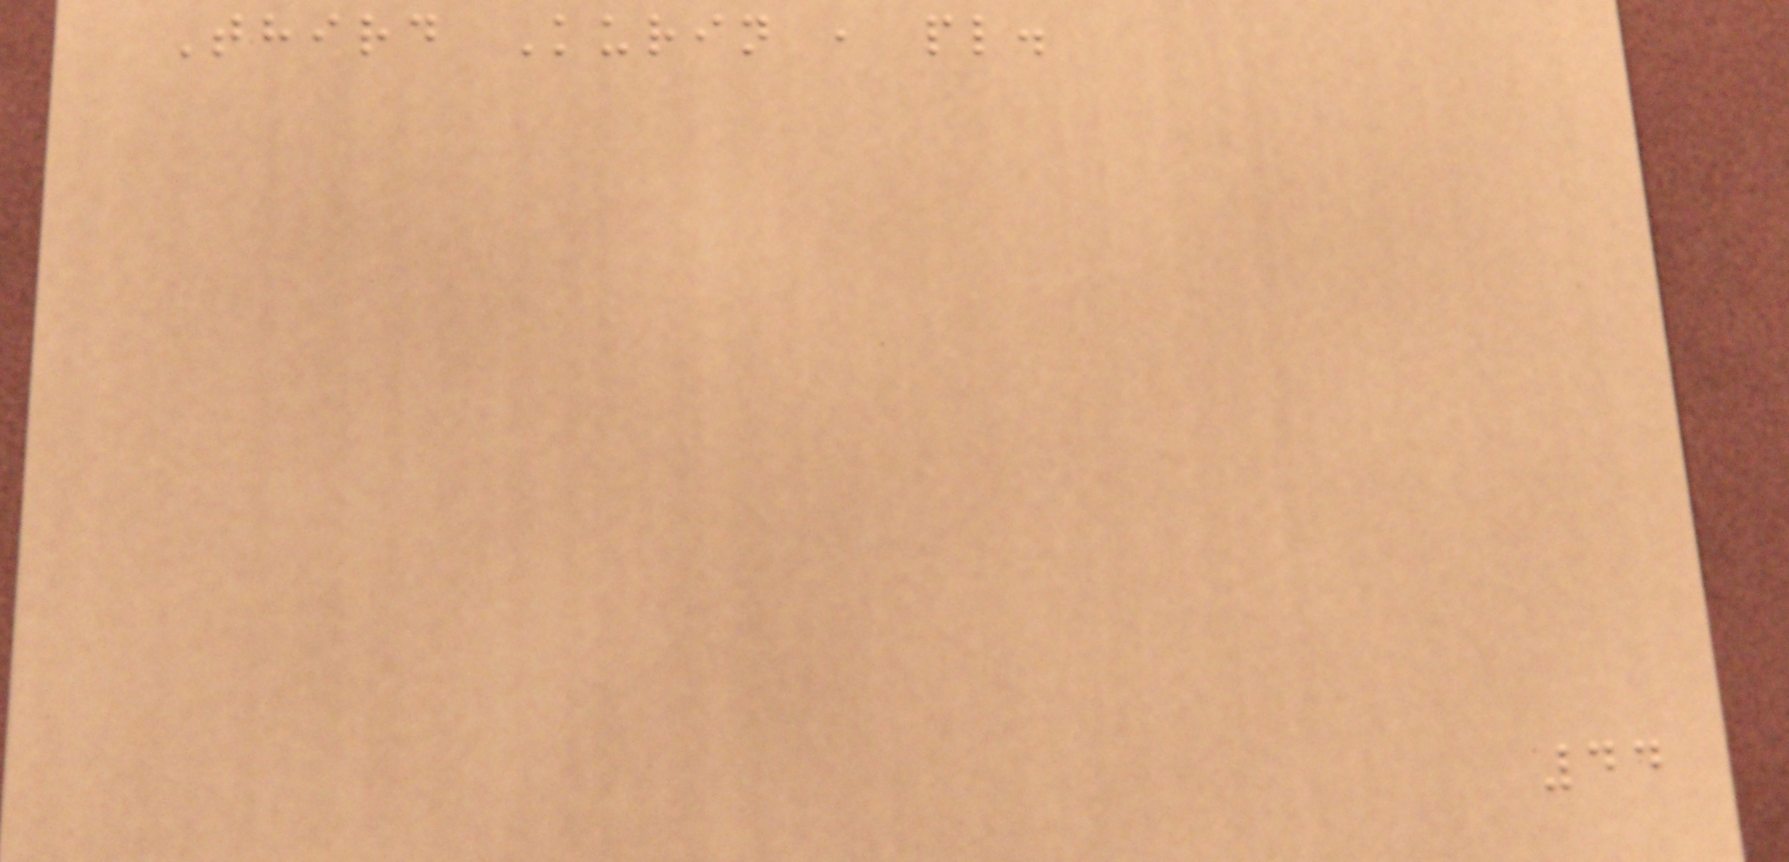Third Kurin , pl.
44
